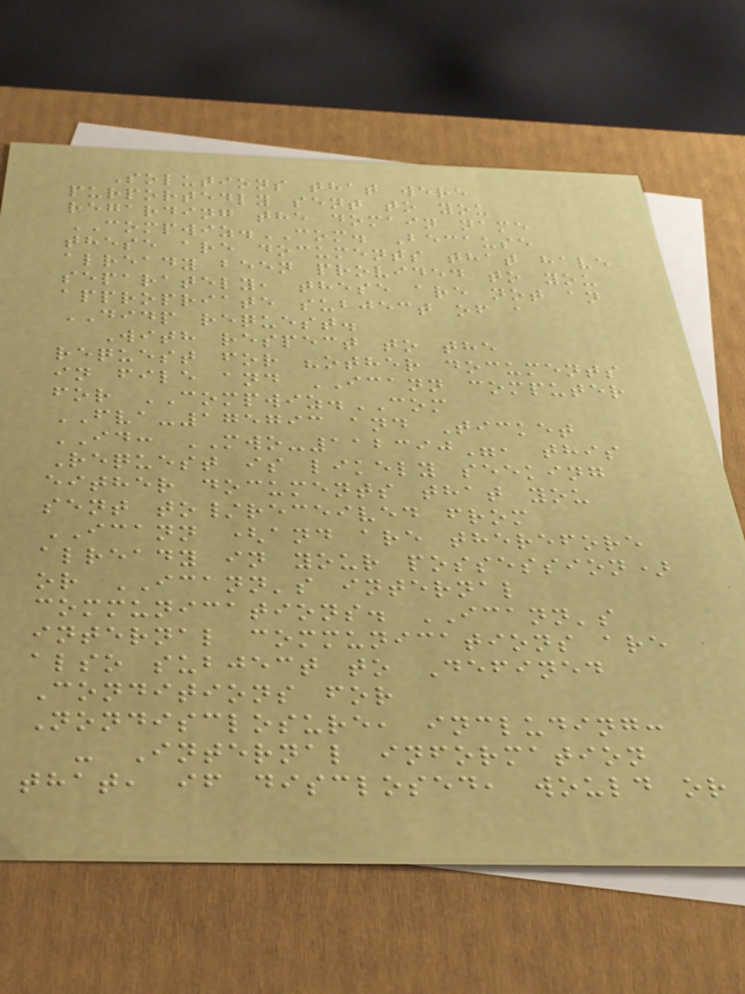Solutions that were
purportedly sent to you
regarding the domain name
COMPWIZ.COM. Because
these are documents that have
already been provided to you
separately, these are not an
appropriate subject of a
DIDP request.
With respect to the
request for "other documents
in file and ICANN computer
for COMPWIZ.COM
FVA-175793 and Ticket
ID: MWO-112390", this
Request is likely seeking
either documents that you
sent to/received from
ICANN (and are therefore
already in your possession)
or ICANN's internal
communications. ICANN's
internal communications are
also subject to Defined
Conditions for
Nondisclosure, including:
- Internal information
that, if disclosed, would or
